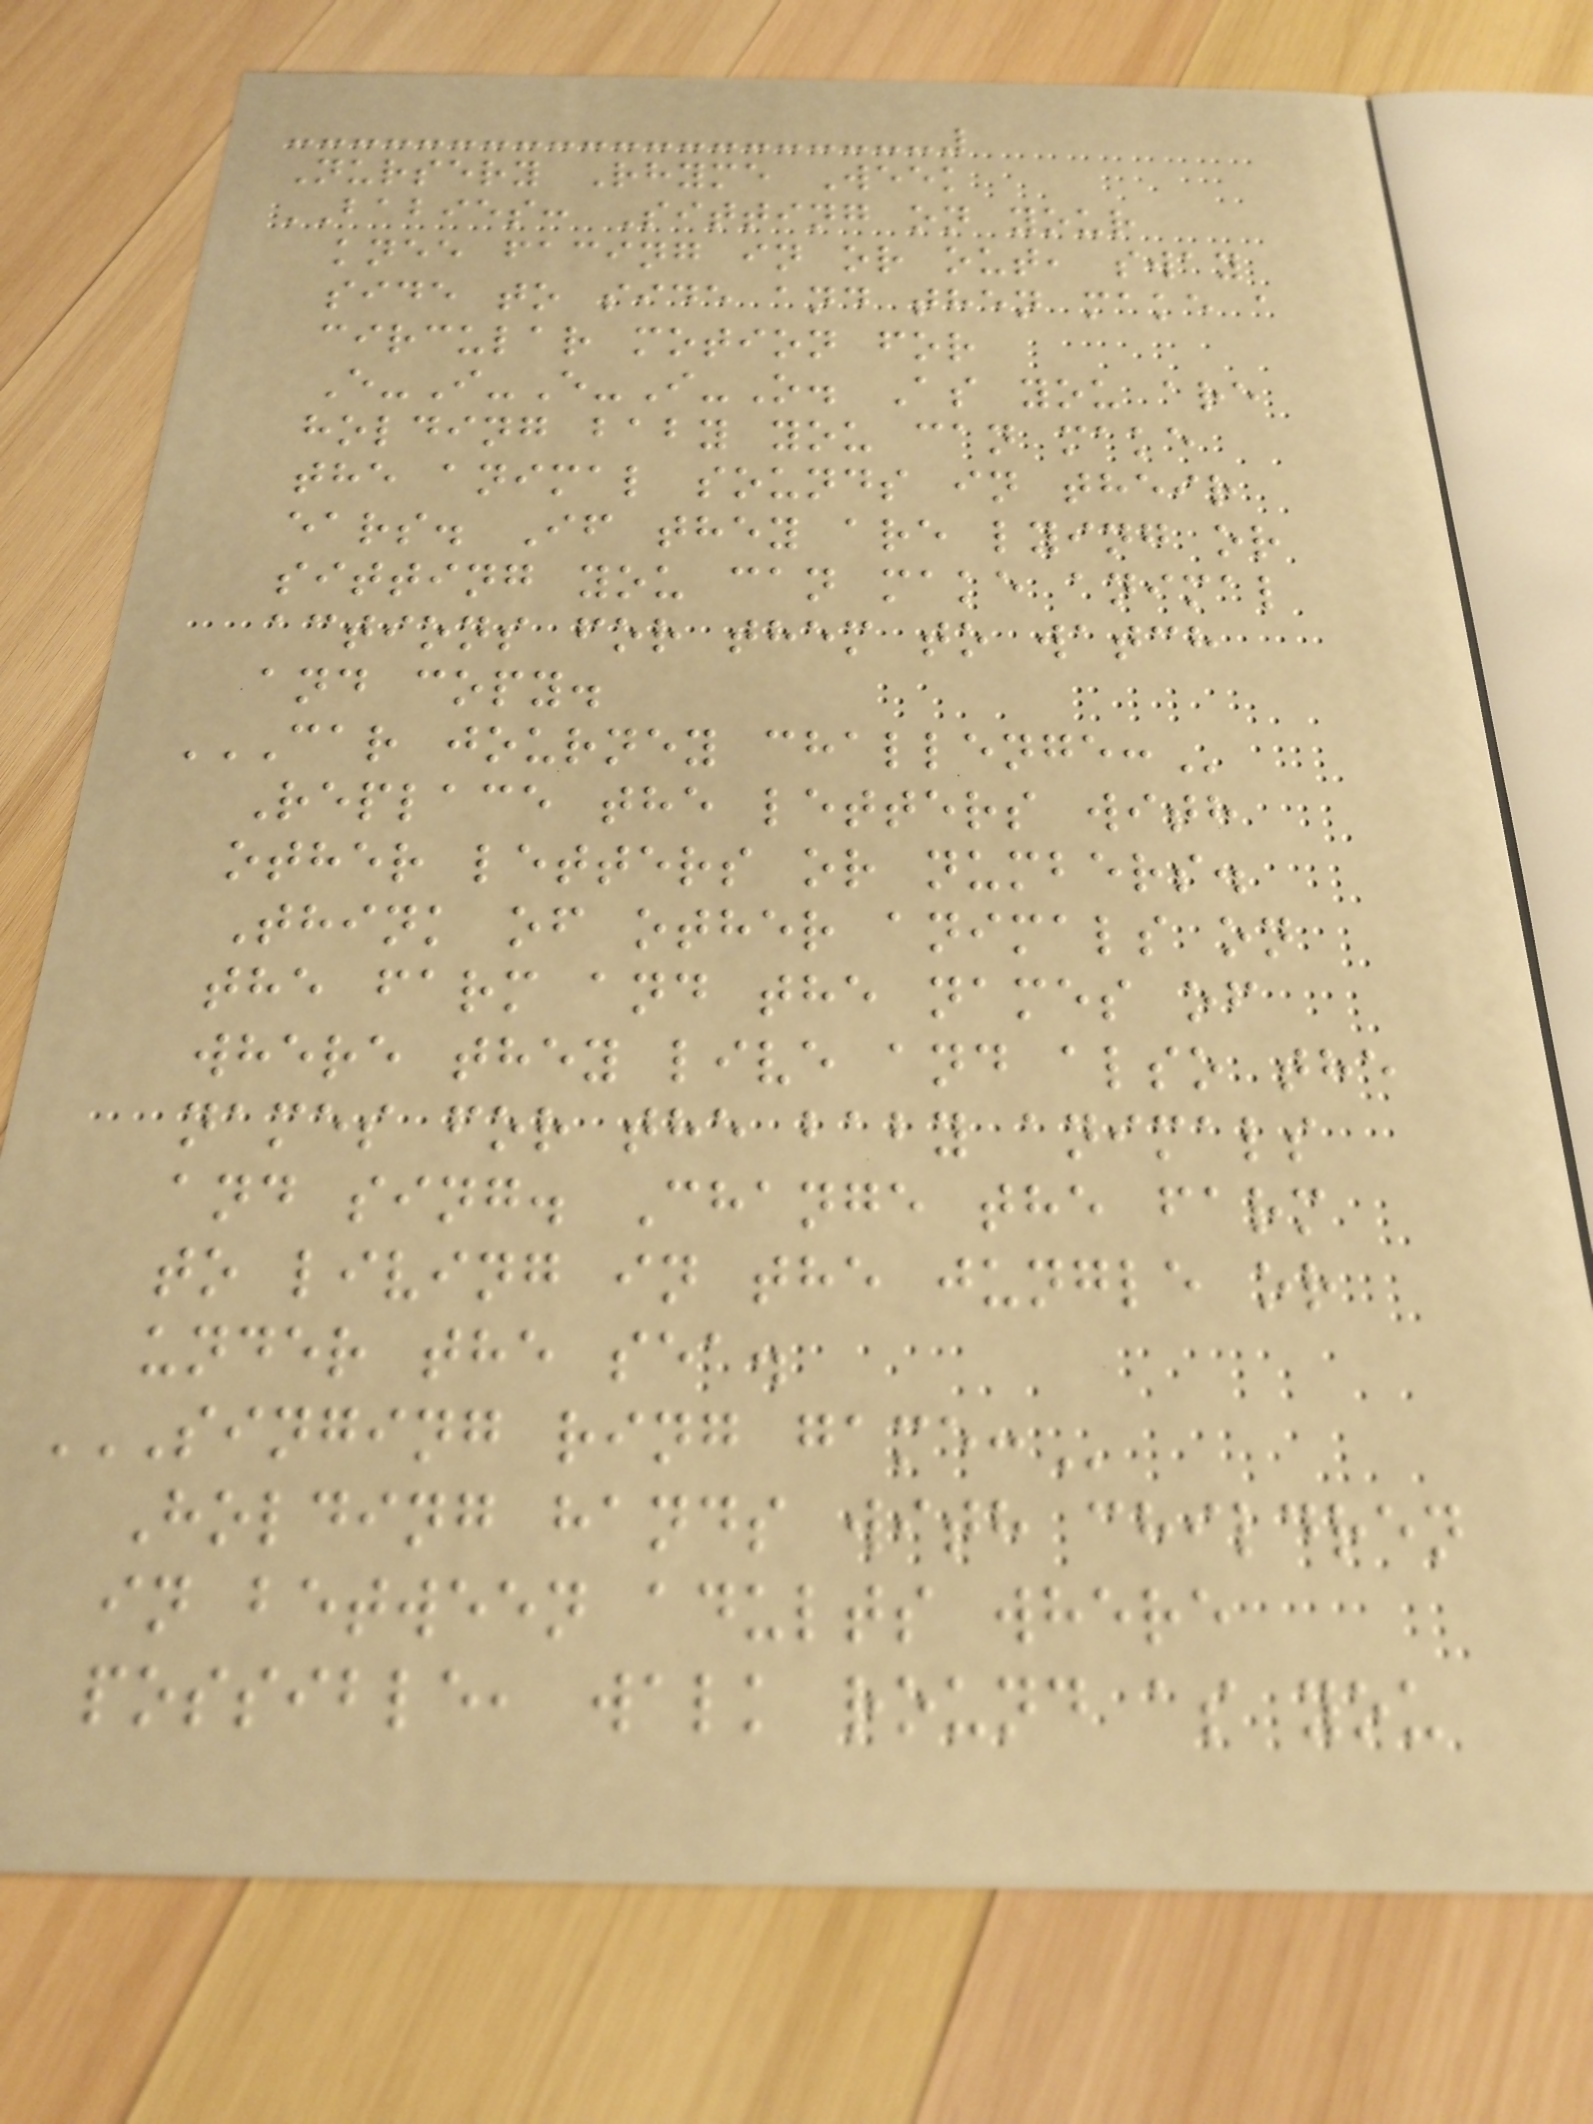Nursery Rhyme Week
BABIES: Sitting on your
knee facing in or out, sway
side to side and then make a
circular motion for
E-I-E-I-O. As you are
holding baby you can make
the animal sounds in their
ears. If they are lying or
sitting you can make animal
actions for them to watch
and copy.
CAR JOURNEY CHALLENGE:
Replace the letters with
other letters or numbers.
Think of other animals on
the farm and the names of
where they live and also the
names for the baby animals
and sing. Change the farm
to living in the jungle or
under the sea.
SINGING RING GAME:
Holding hands with children
in between adults where
possible, walk round as you
